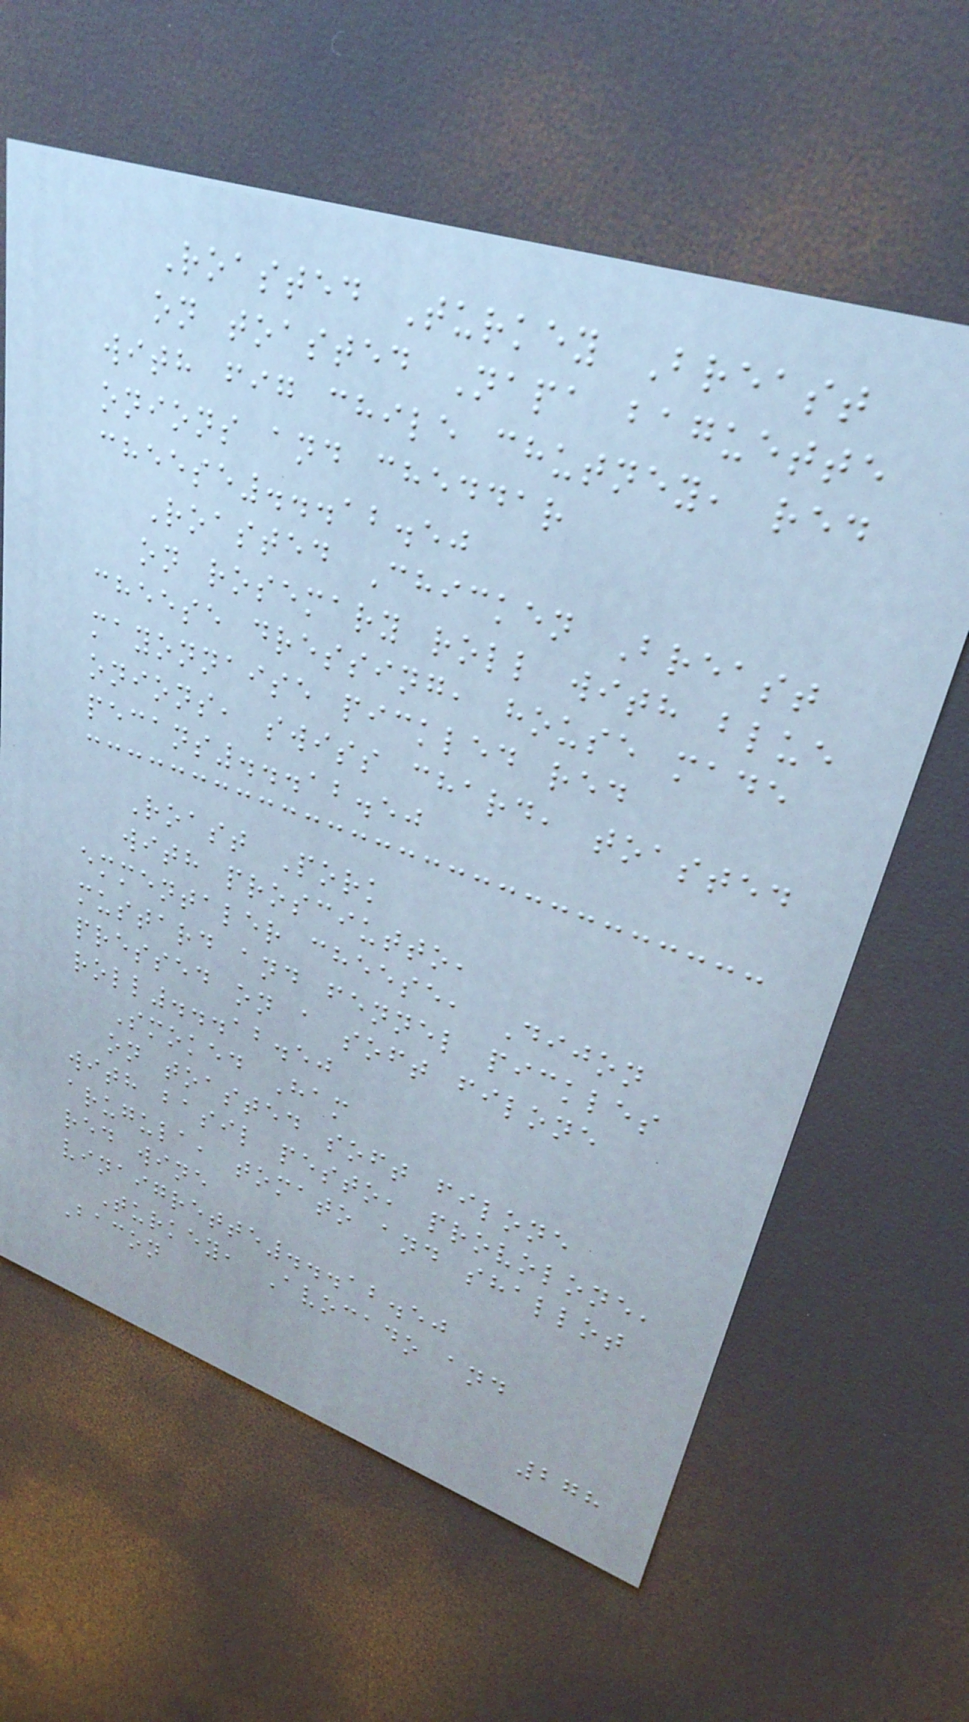Roasted Turkey Breast
on toasted Napa baguette
with fig chile chutney, red
onions and cheddar
cheese...12.50
Roasted Chicken Breast
on rosemary roll with blue
cheese dressing, house made
mayonnaise pickled red
onions, swiss chard, toasted
pecans...12.50
Roast Pork
with prosciutto,
emmentaler cheese, Dijon
mustard and fennel pickles
pressed on a soft filone
roll...12.50
Smoked Ham
on toasted soft filone
with basil pesto, provolone,
arugula, tomato and shallot
red wine
vinaigrette...12.50
Turkey, Avocado and
Bacon
278
